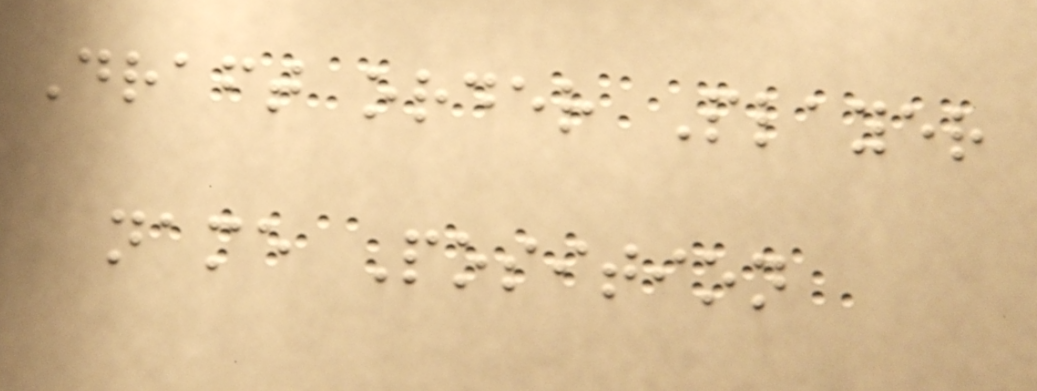Draft order Player
name Position
